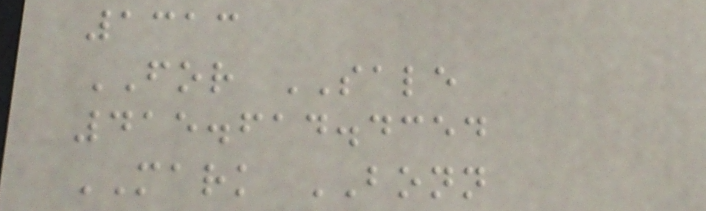1313
FOR SALE
415.614.4354
MARK BONN
